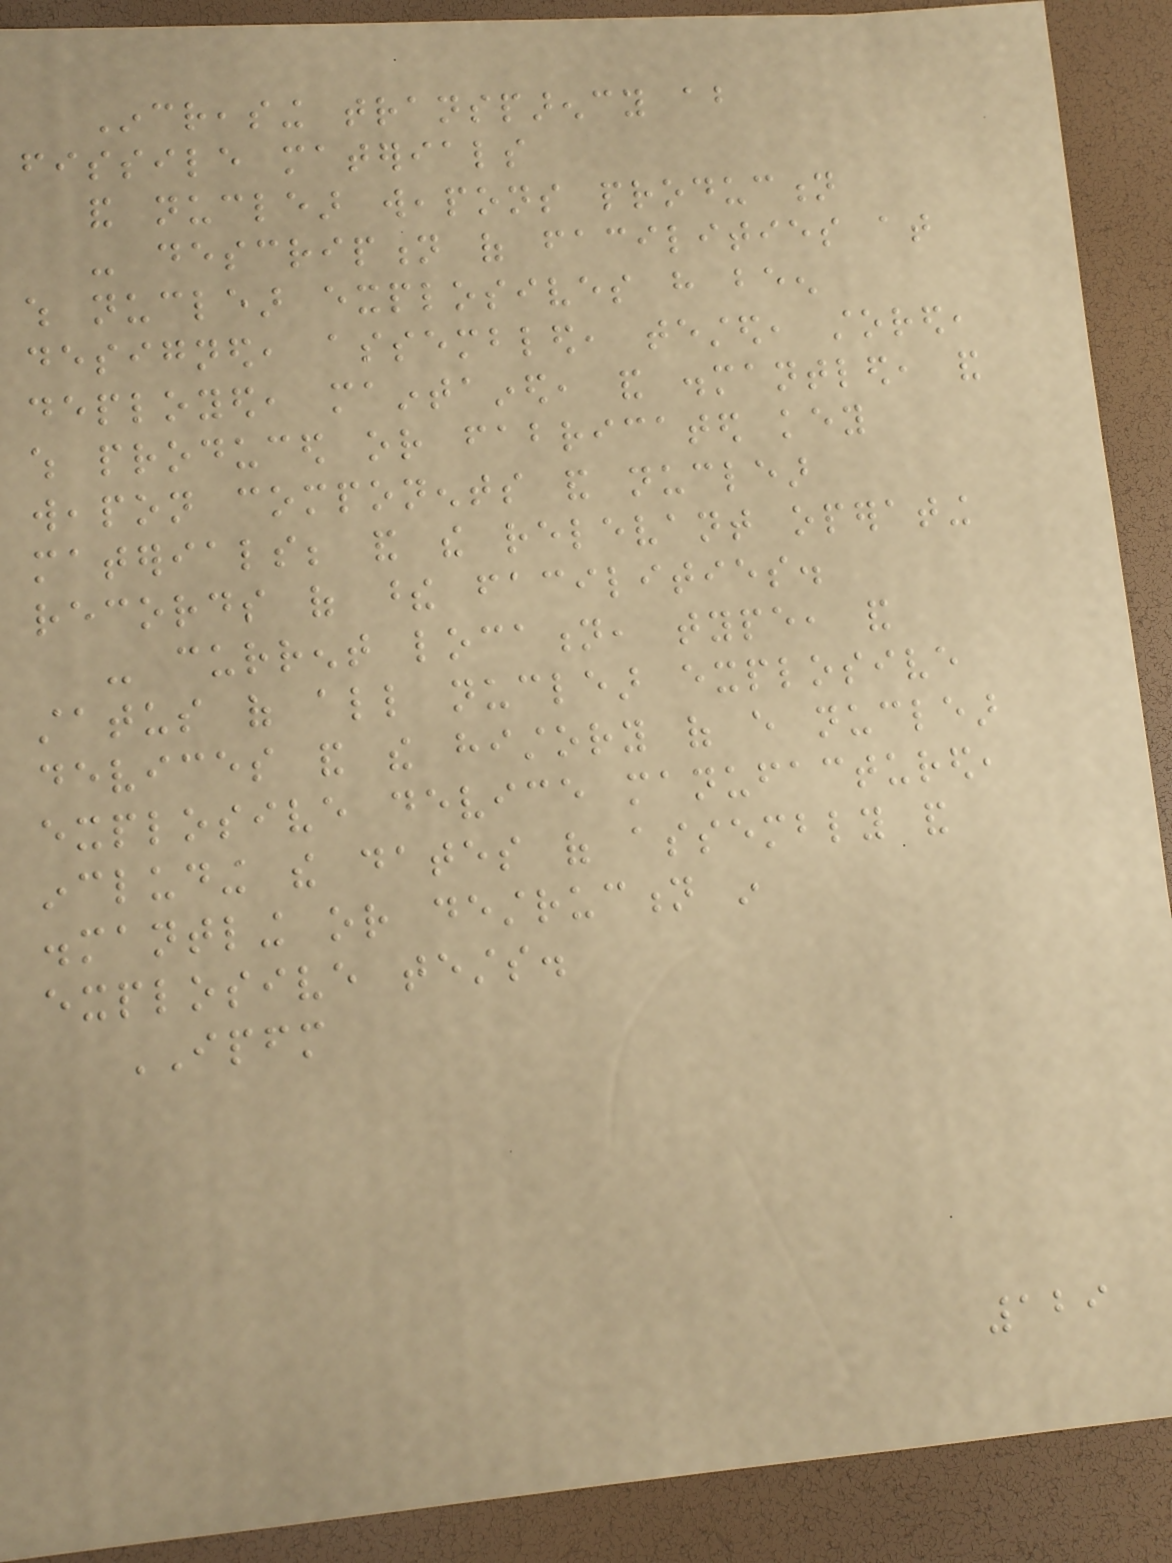Increasing transparency about
fissile materials
and nuclear weapons production
- description of facilities at
which nuclear explosives have been
designed, assembled, tested, stored,
deployed, maintained, and dismantled, and
which produced or fabricated key
weapon components and nuclear
materials; and the relevant operating
records of these facilities.
- current location, type, and
status of all nuclear explosive
devices and the history of every nuclear
explosive device manufactured,
including the dates of assembly and
dismantling or destruction in
explosive tests.
IPFM
129
